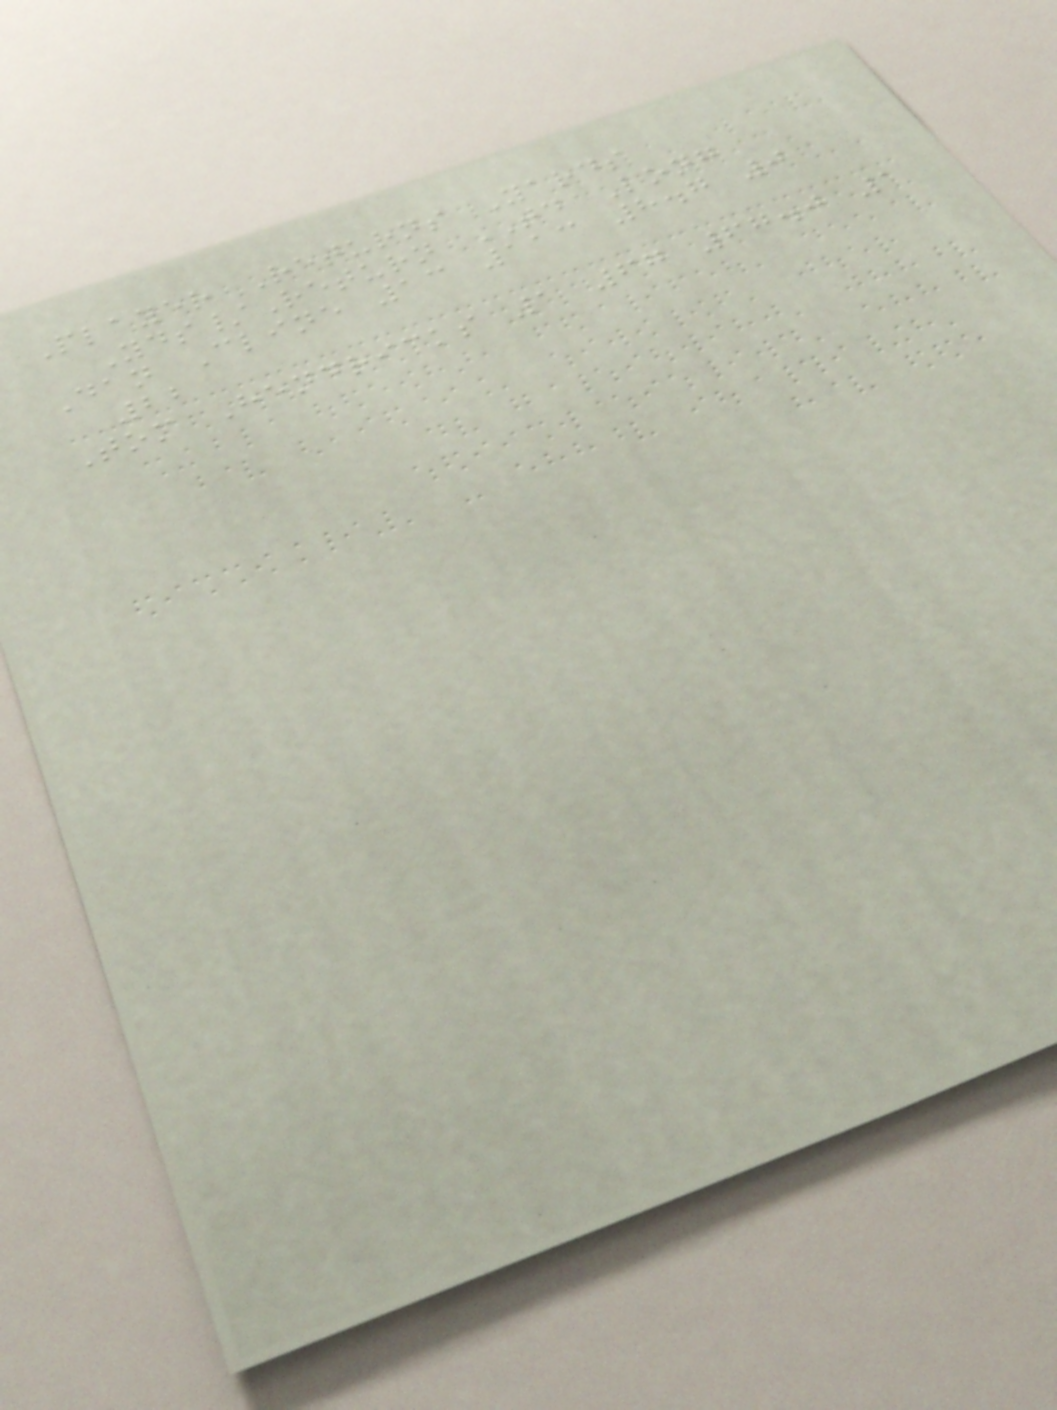Player Returns Yards
Yds/Return TD Long
Dan Cline 13 113 8.7 0
22
Tom Hendricks 1 67 67.0 1
